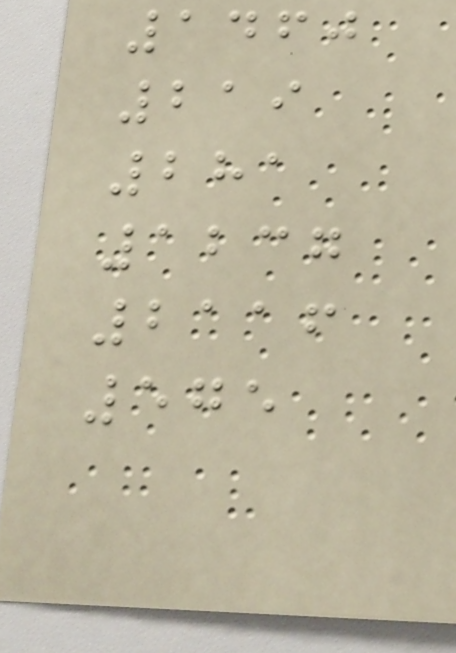1460
219
281
1237
2116
575
